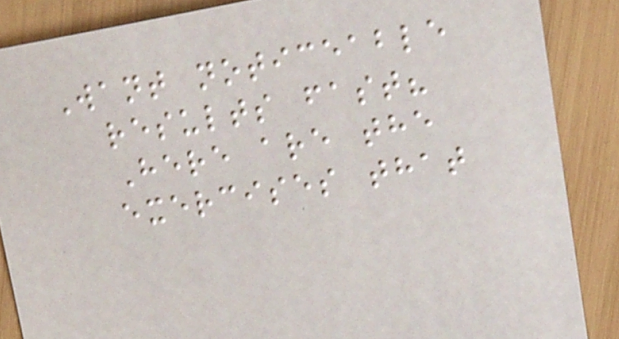Want noticeable
results fast?
Here are the
exercises that
